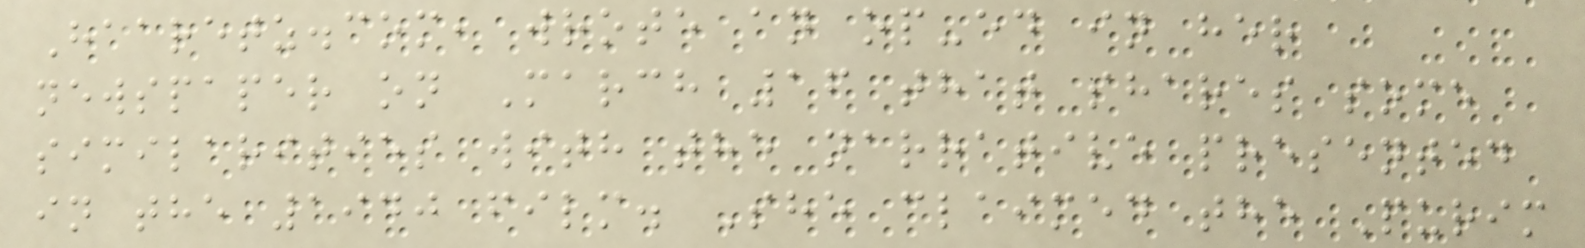Haaretz.com, wrote an op-ed in her
newspaper on March 16 that shares some
similarities with the narrative presented
in the 1940 film. She claimed the Purim
